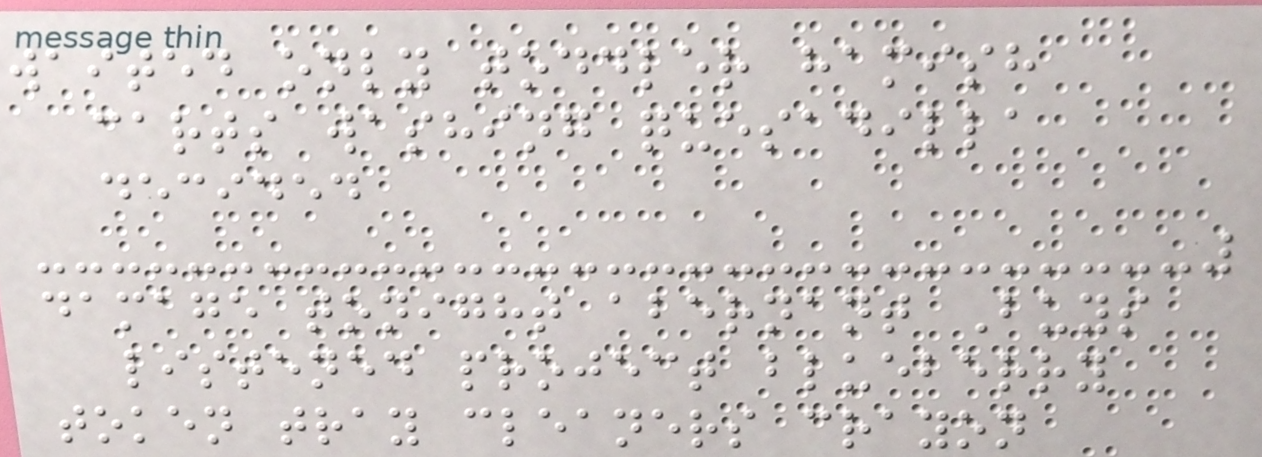waited only toddler hamish
carts washing quesadilla
decided
damage tonight abernant Buys
listened project blueberry
token tray cleaners crayon
